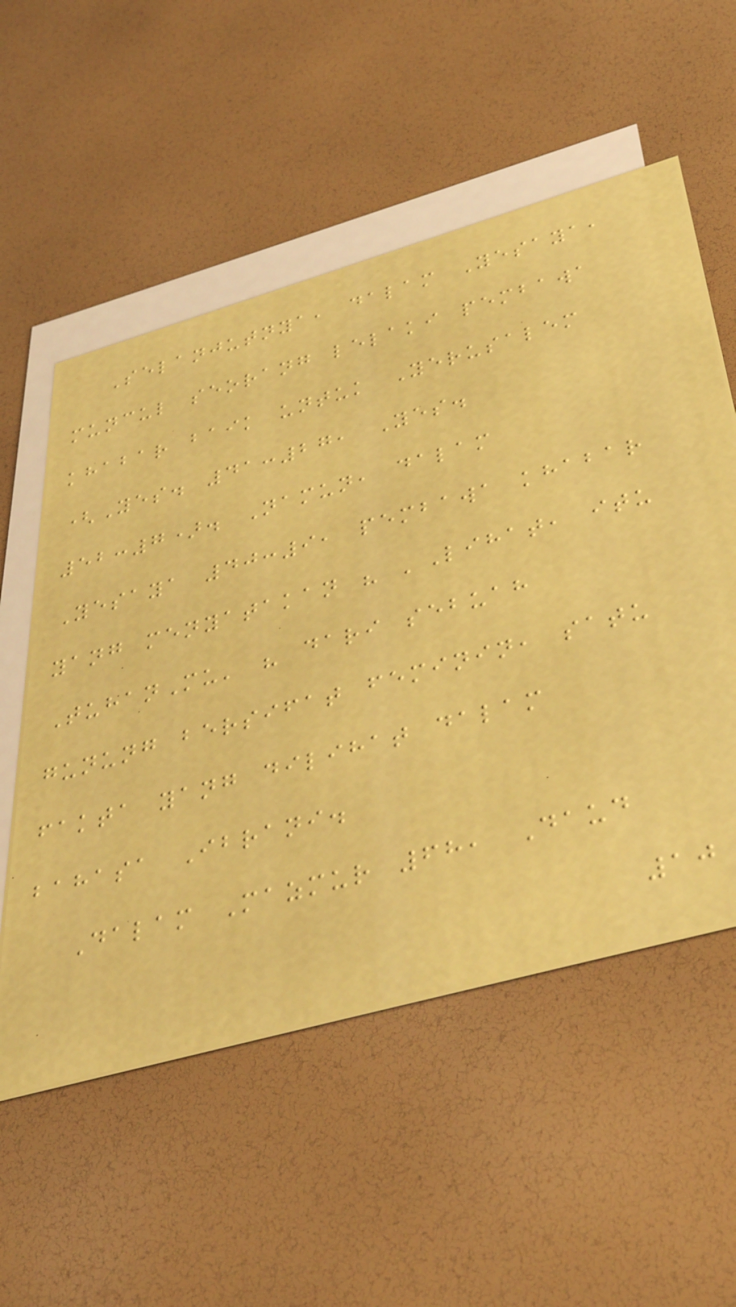Selanjutnya, dalam Yesaya,
muncul seorang lelaki pembawa
khabar baik untuk Yerusalem
(Yes. 41:27, Yes.
52:7). Namun, dalam
Yesaya 40:9, pembawa khabar
yang menyatakan " 'Lihat, itu
TuhanMu' " dari sebuah
gunung bersifat feminin, satu
fakta yang dilihat dalam
bahasa Ibrani.
Dalam Mazmur 68, Daud
10
